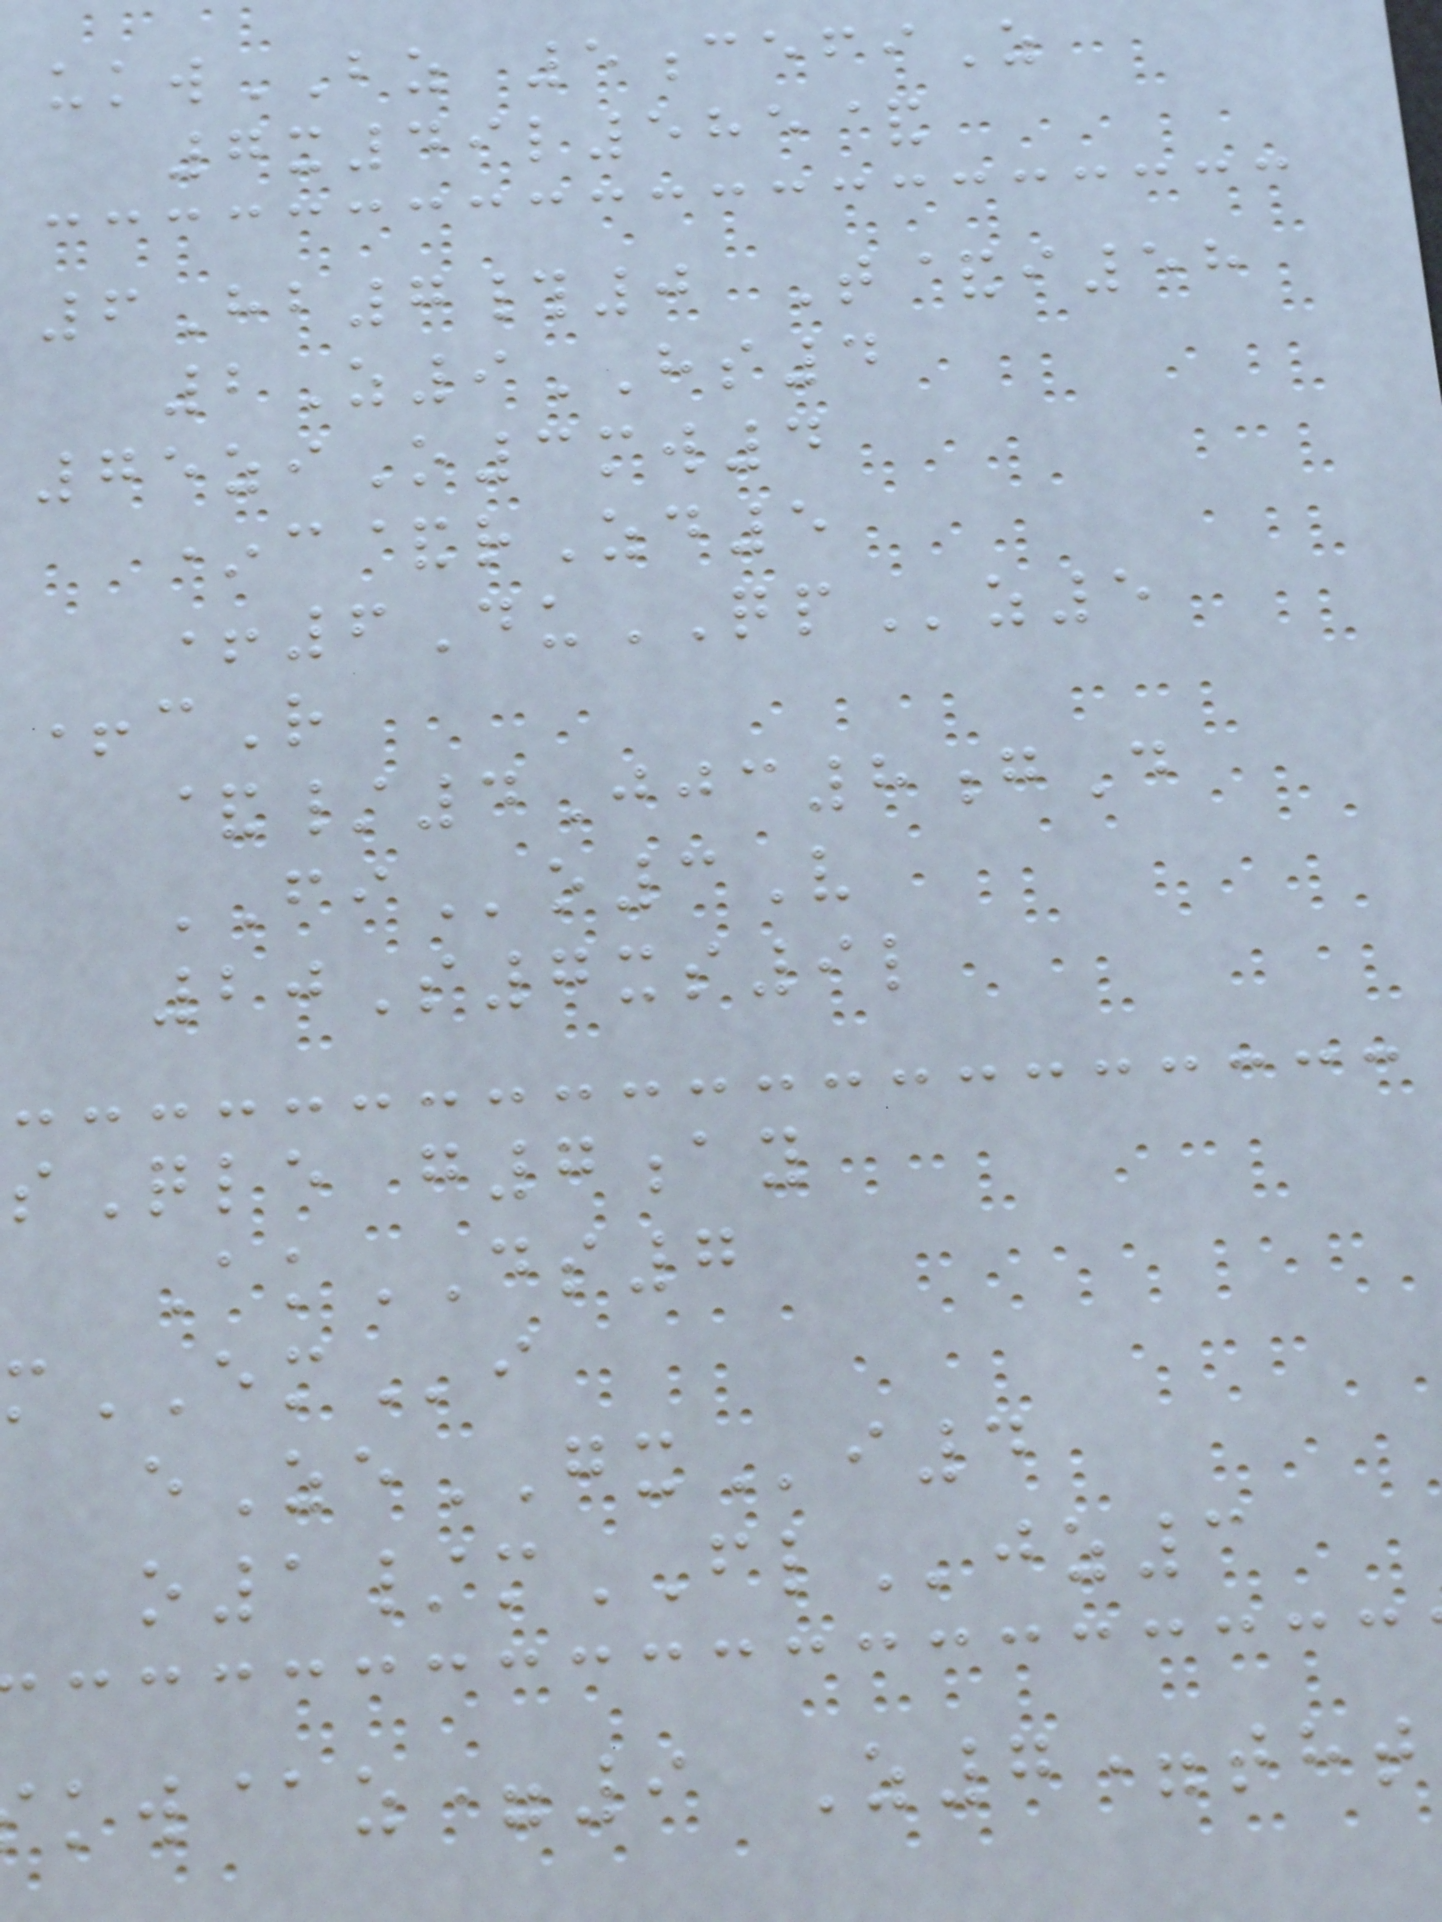ukwBZ 5cefiZ
7x49l585&
6Hb7#0 T&i58
2Z9HS4
75ziO3mw4
*c&rZd5
+6DuQPz5
+cR
&/4Jjc8gD
FIo3V
20S7xs9l
sQle g7ay
AkDS7
mEMi
eZeGXi4
o1/mFLjz3
kw@z=9 Z7=tht
